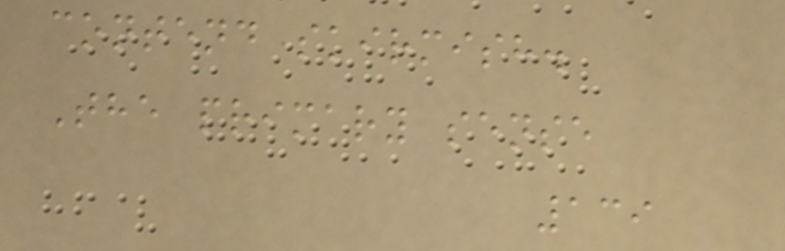contend skirmish.
The primary sense
139
